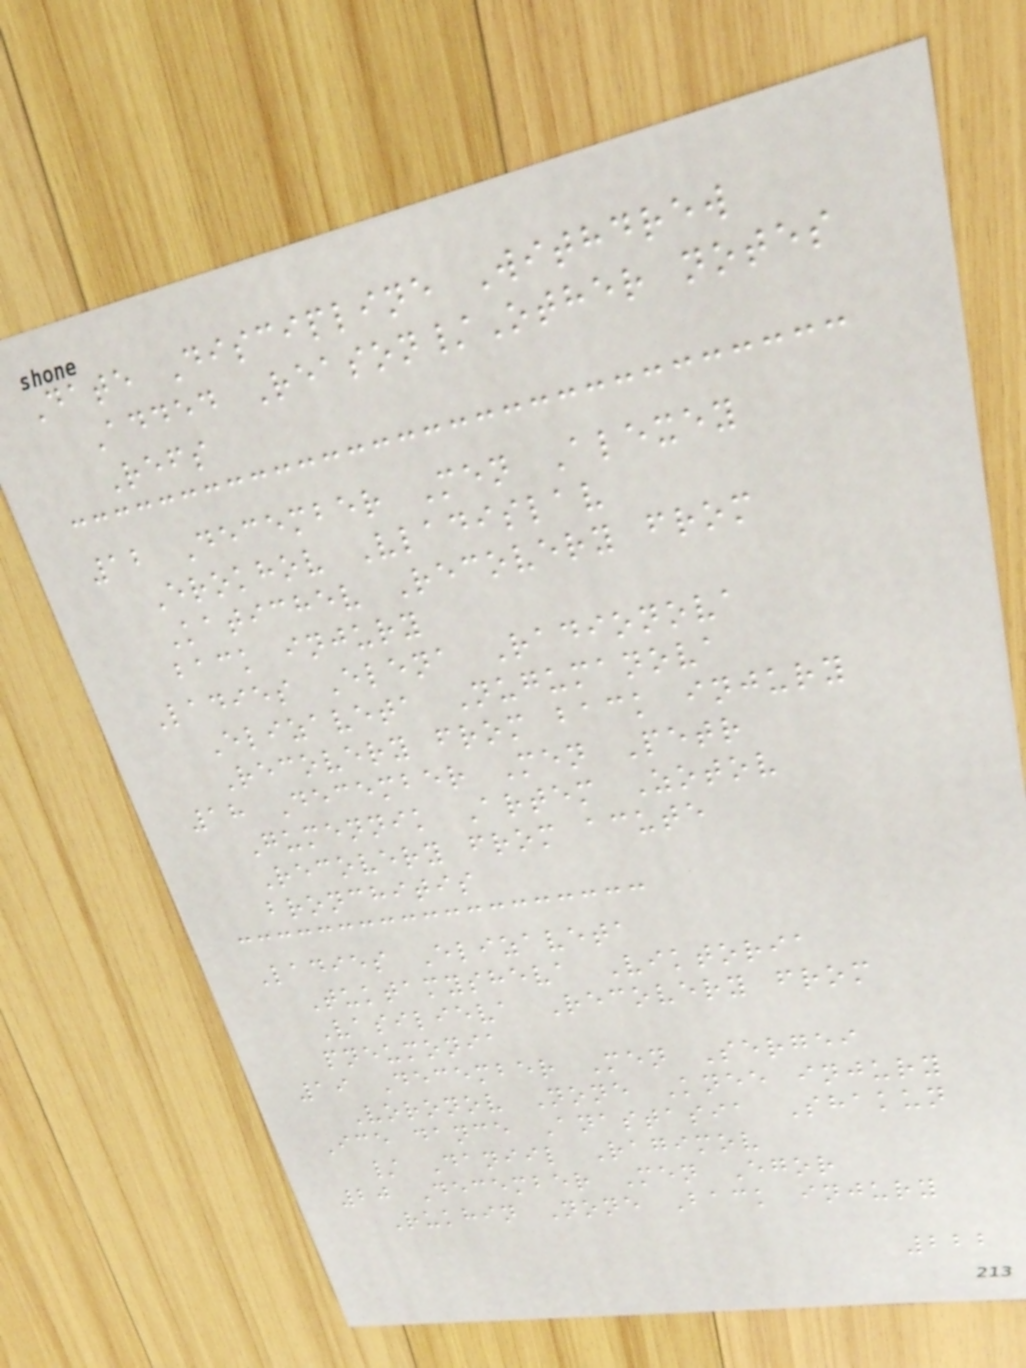Date Discipline Withdrew
Added Reason/Other notes
Refs
12 December Men Alexey
Erokhov Vladislav
Katichev Recovery from
back injury
Ladies Elena Radionova
Elizaveta Nugumanova
Recovery from back injury
18 December Men Petr
Gumennik Artem Zotov
Recovery from acute
bronchitis
Ladies Elizaveta
Tuktamysheva Viktoria
Vasilieva Recovery from
pneumonia
19 December Men Sergei
Voronov None Knee injury
Ice dance Anastasia Shakun
/ Daniil Ragimov
20 December Men Egor
Rukhin None Back injury
222
